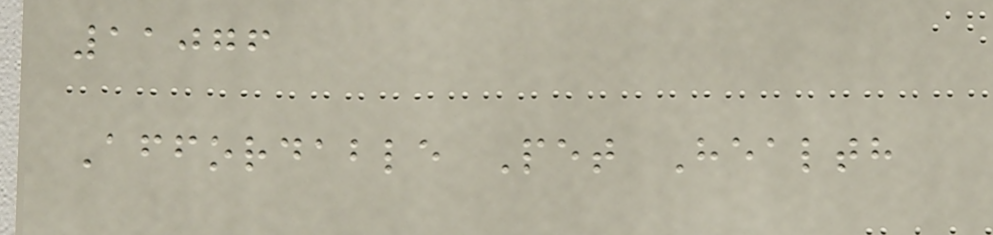11076
Affordable Pet Health
